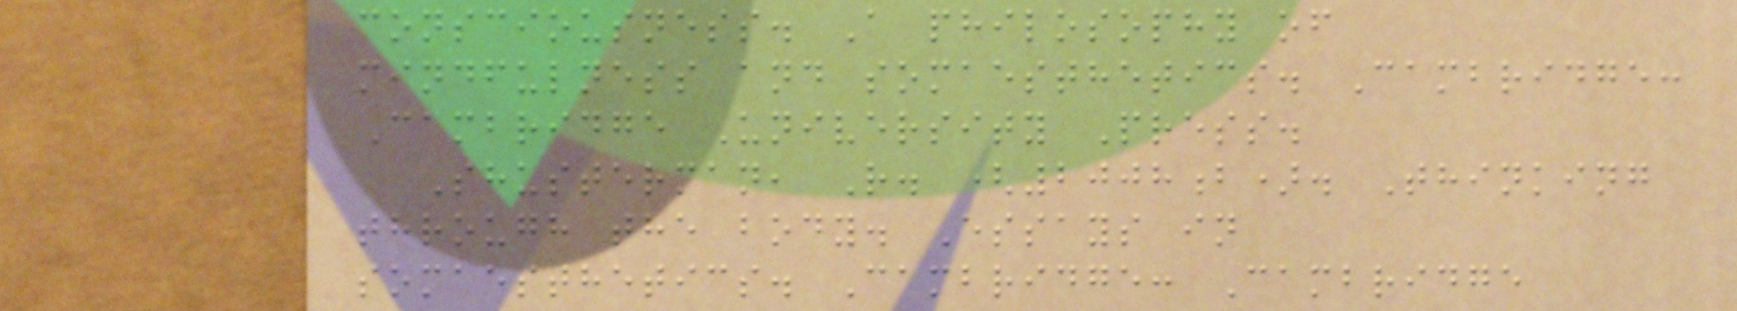consciousness. A philosophy of
mindfulness and somaesthetics. Cambridge:
Cambridge University Press.
Shusterman, R. (2008b). Thinking
through the body. Essays in
somaesthetics. Cambridge: Cambridge
